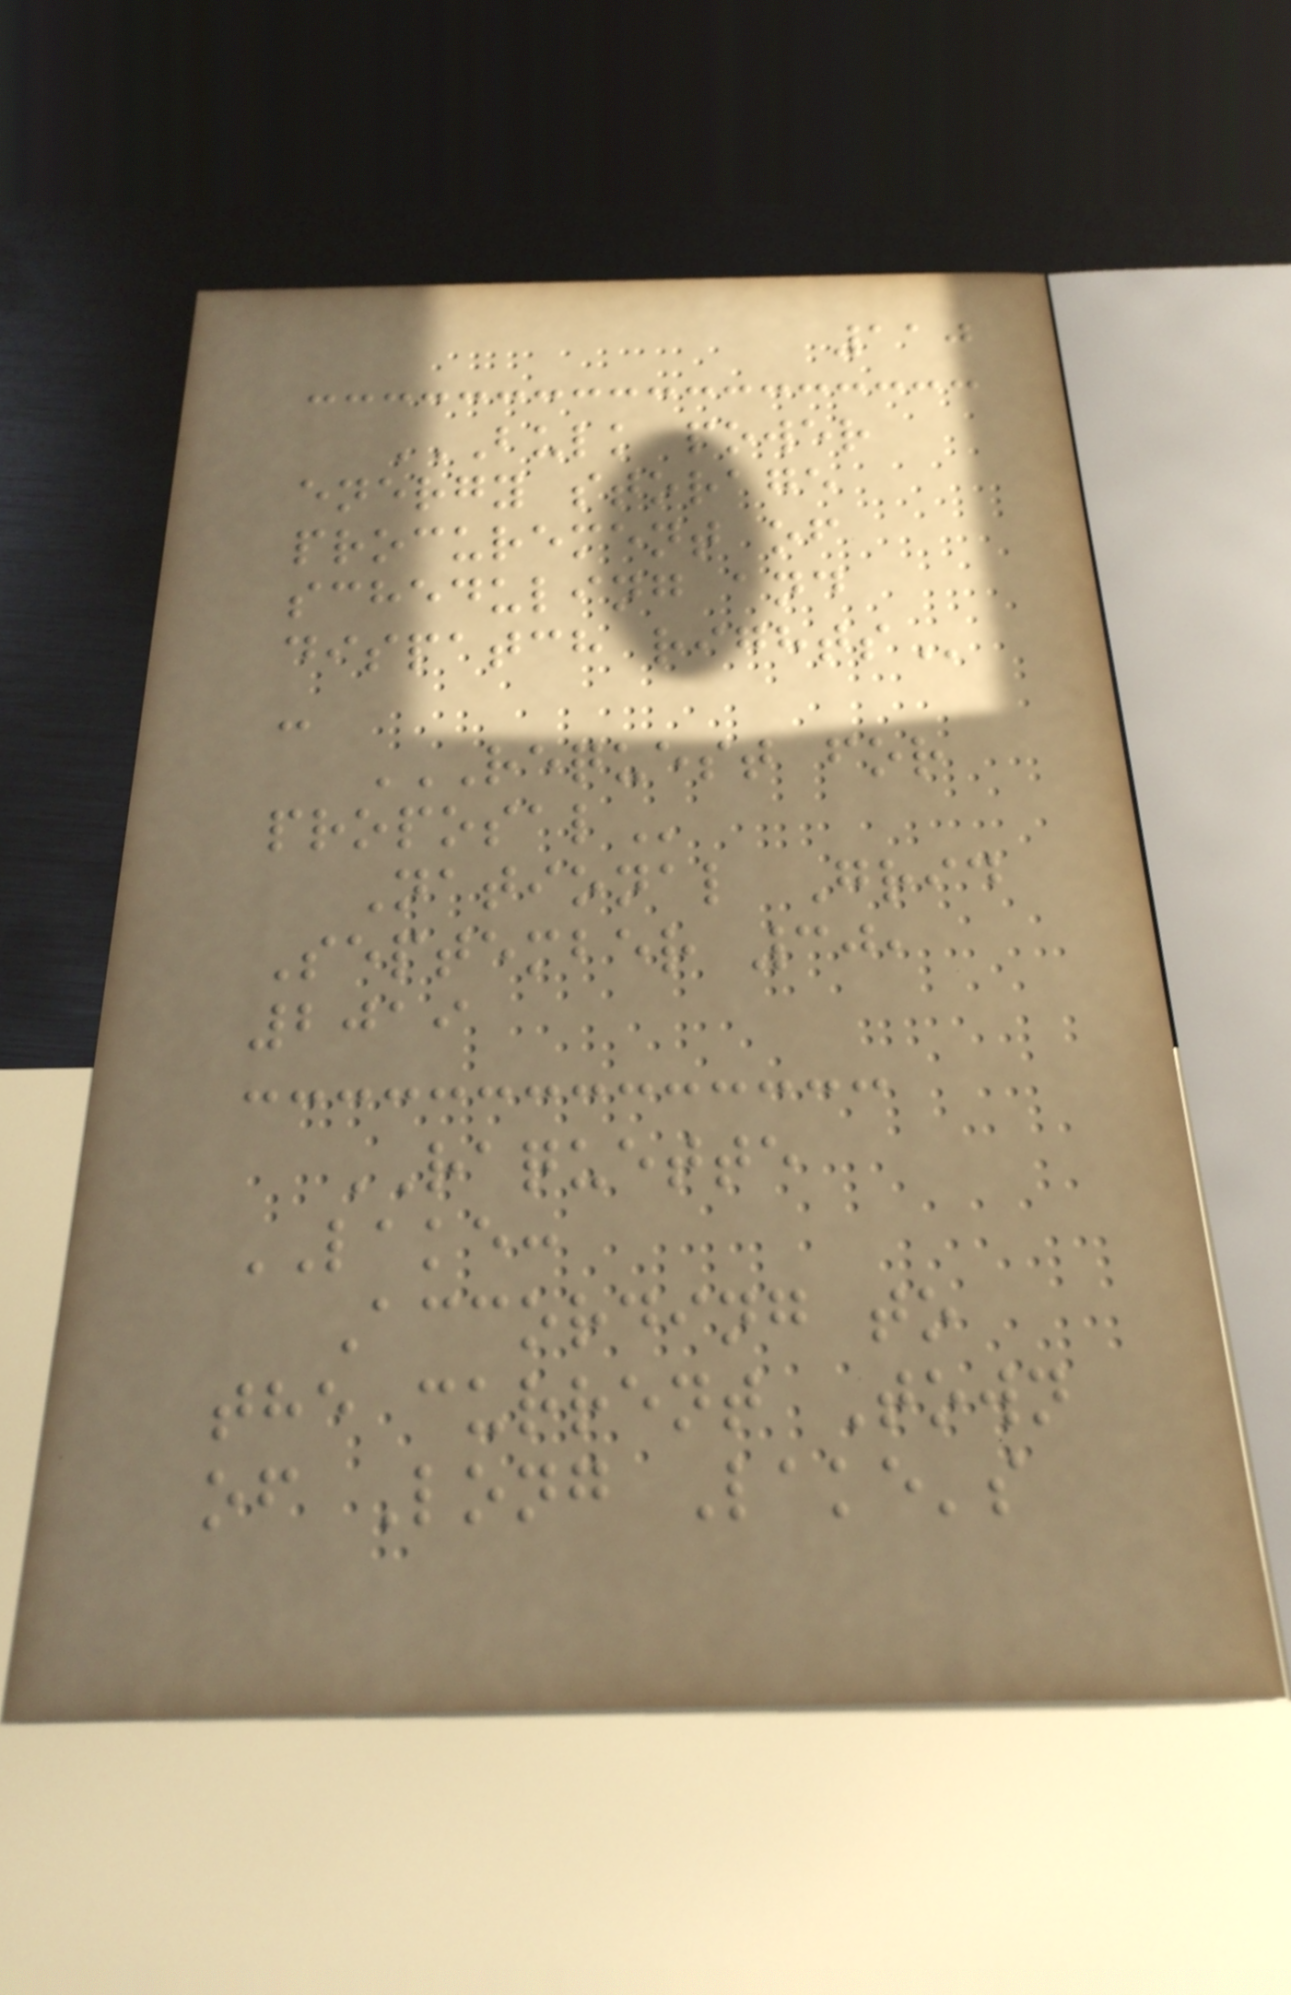110
BULK POWER
ENERGY STORAGE
PROCUREMENT OF
SCHEDULING AND
DISPATCH RIGHTS
-
REQUEST FOR
PROPOSAL
National Grid
September 30,
2019
RAQUETTE
LAKE:
According to
the current Town
of Long Lake's
